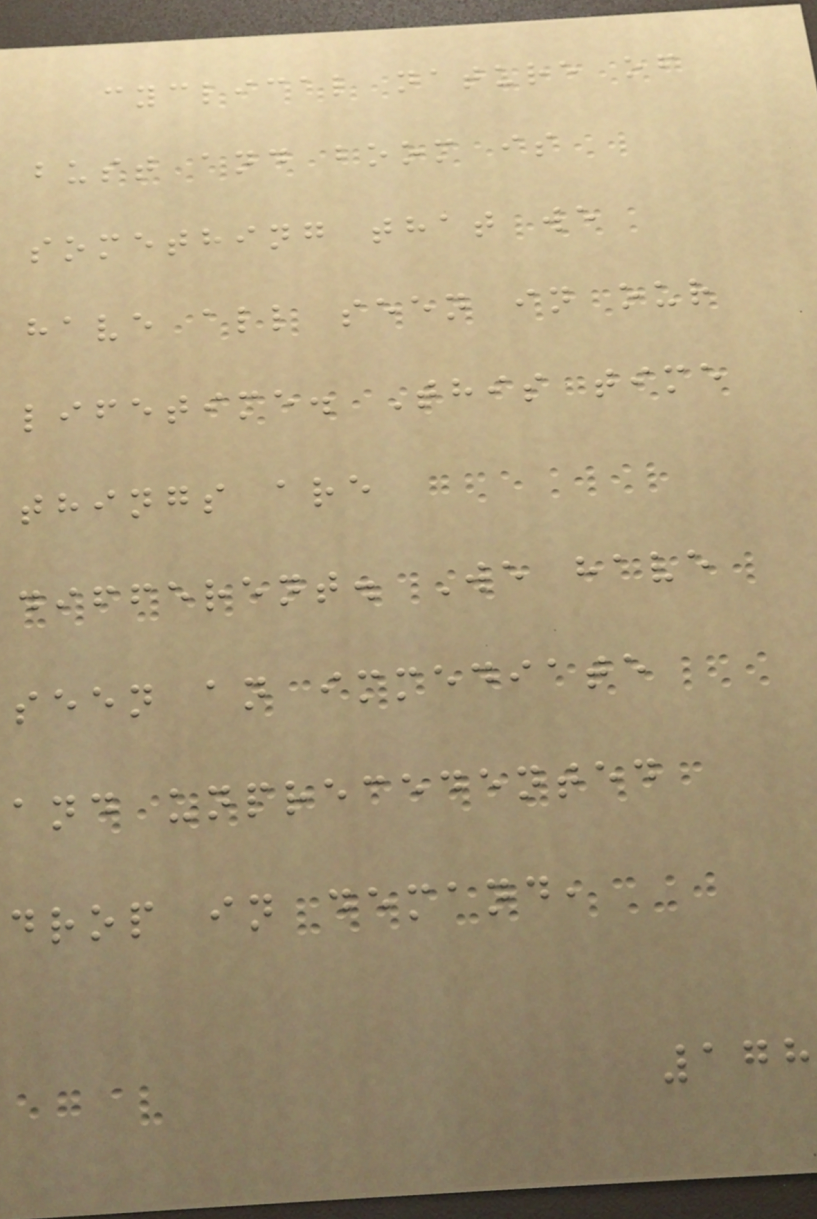cyclical nature of
bust and boom is
something that we
have all seen in our
lifetime. This time
things are
different. We have
seen an immediate
and unprecedented
drop in demand,
178
